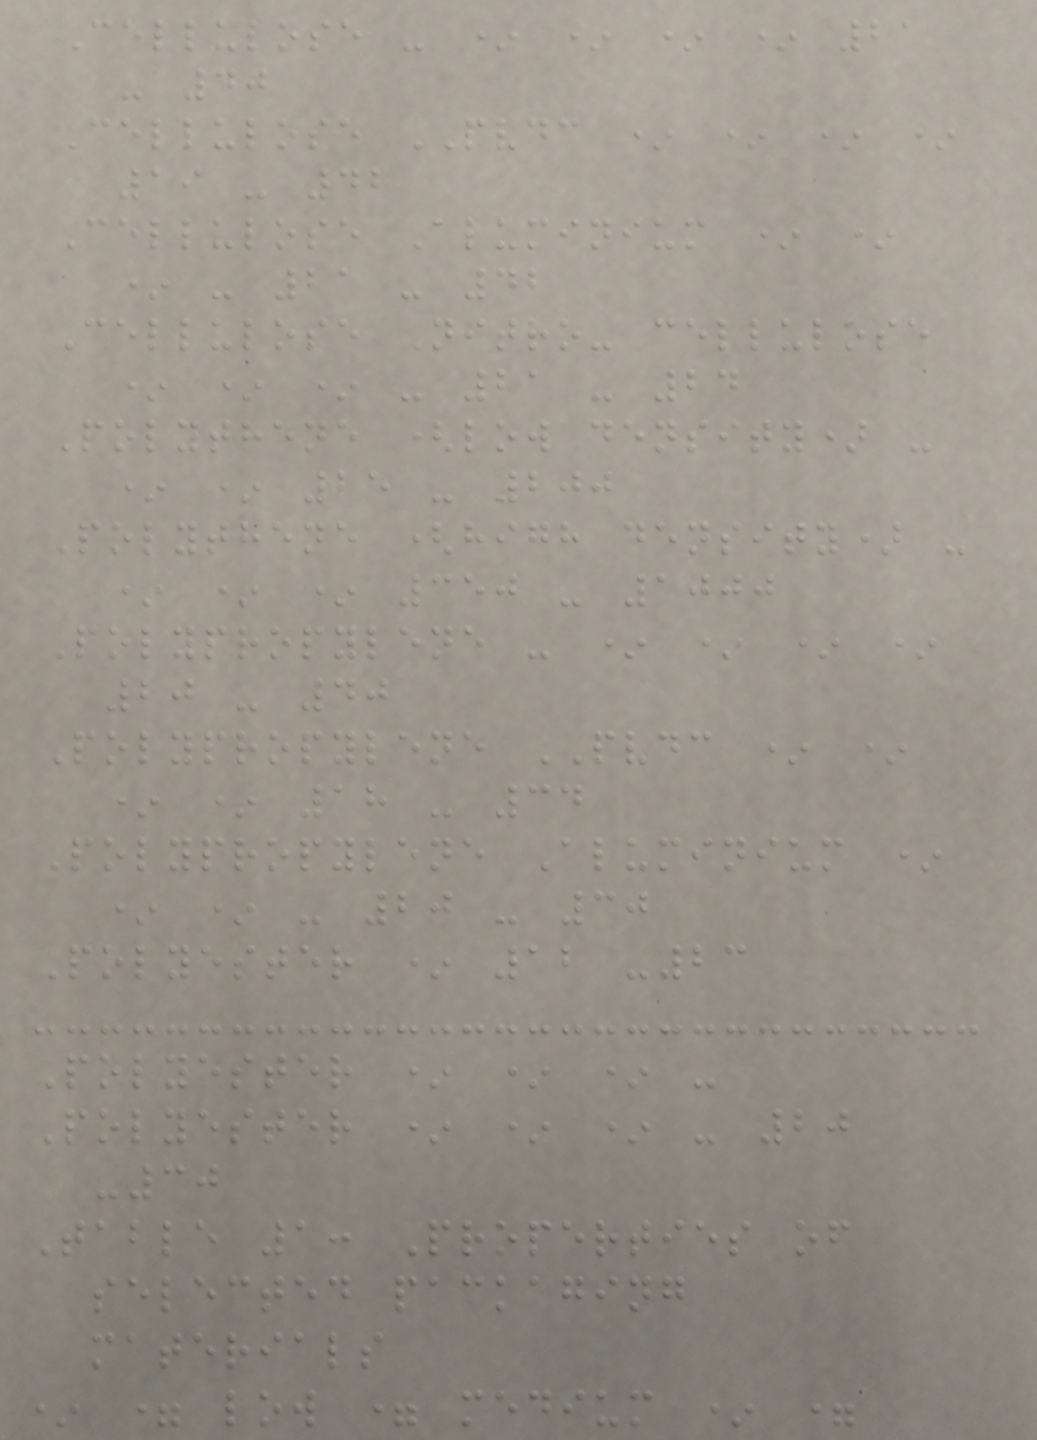Cellulose - * * * * 21
- 40
Cellulose PVDC * * * *
19 - 42
Cellulose Aluminium * *
* - 21 - 42
Cellulose Nitro- cellulose
* * * - 21 - 24
Polythene (low density) -
* * 25 - 200
Polythene (high density) -
* * * 350 - 1000
Polypropylene - * * * *
20 - 40
Polypropylene PVDC * *
* * 18 - 34
Polypropylene Aluminium *
* * - 20 - 30
Polyester * 12 -23
Polyester * * * -
Polyester * * * - 20
-30
Table 1: Properties of
selected packaging
materials
* = low = medium * =
